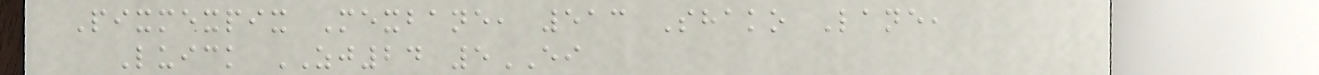Pixmexpix Mexbane, 513 Shako Lane,
Luick ZJ24 5EI
